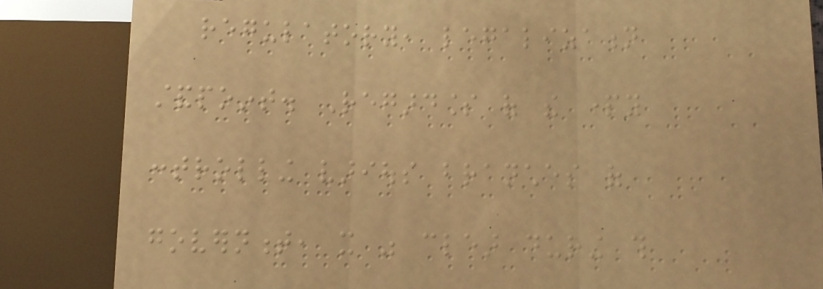regulatory, legalization
standpoint. Regardless of the party
controlling various branches of
government, it was clear during this
